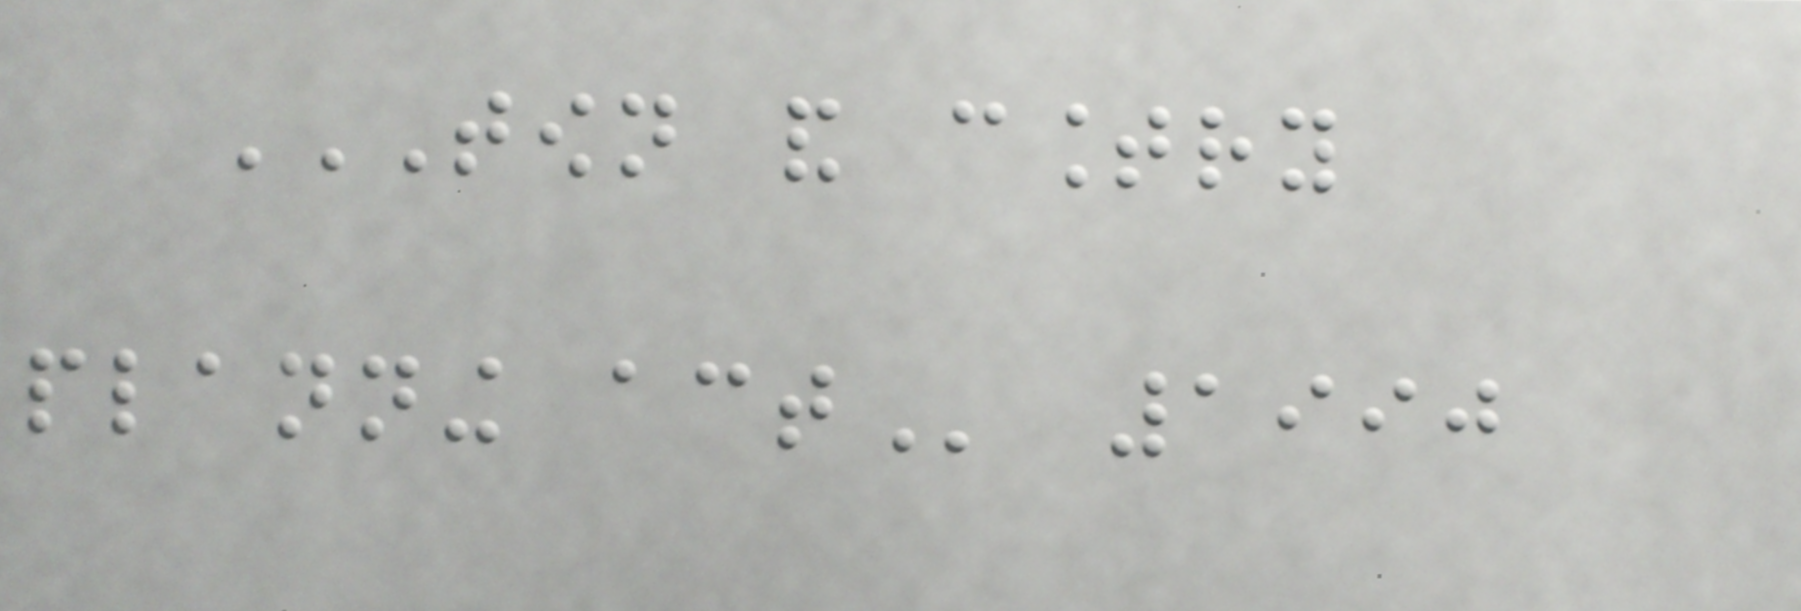TOWN AND COUNTRY
PLANNING ACT 1990
